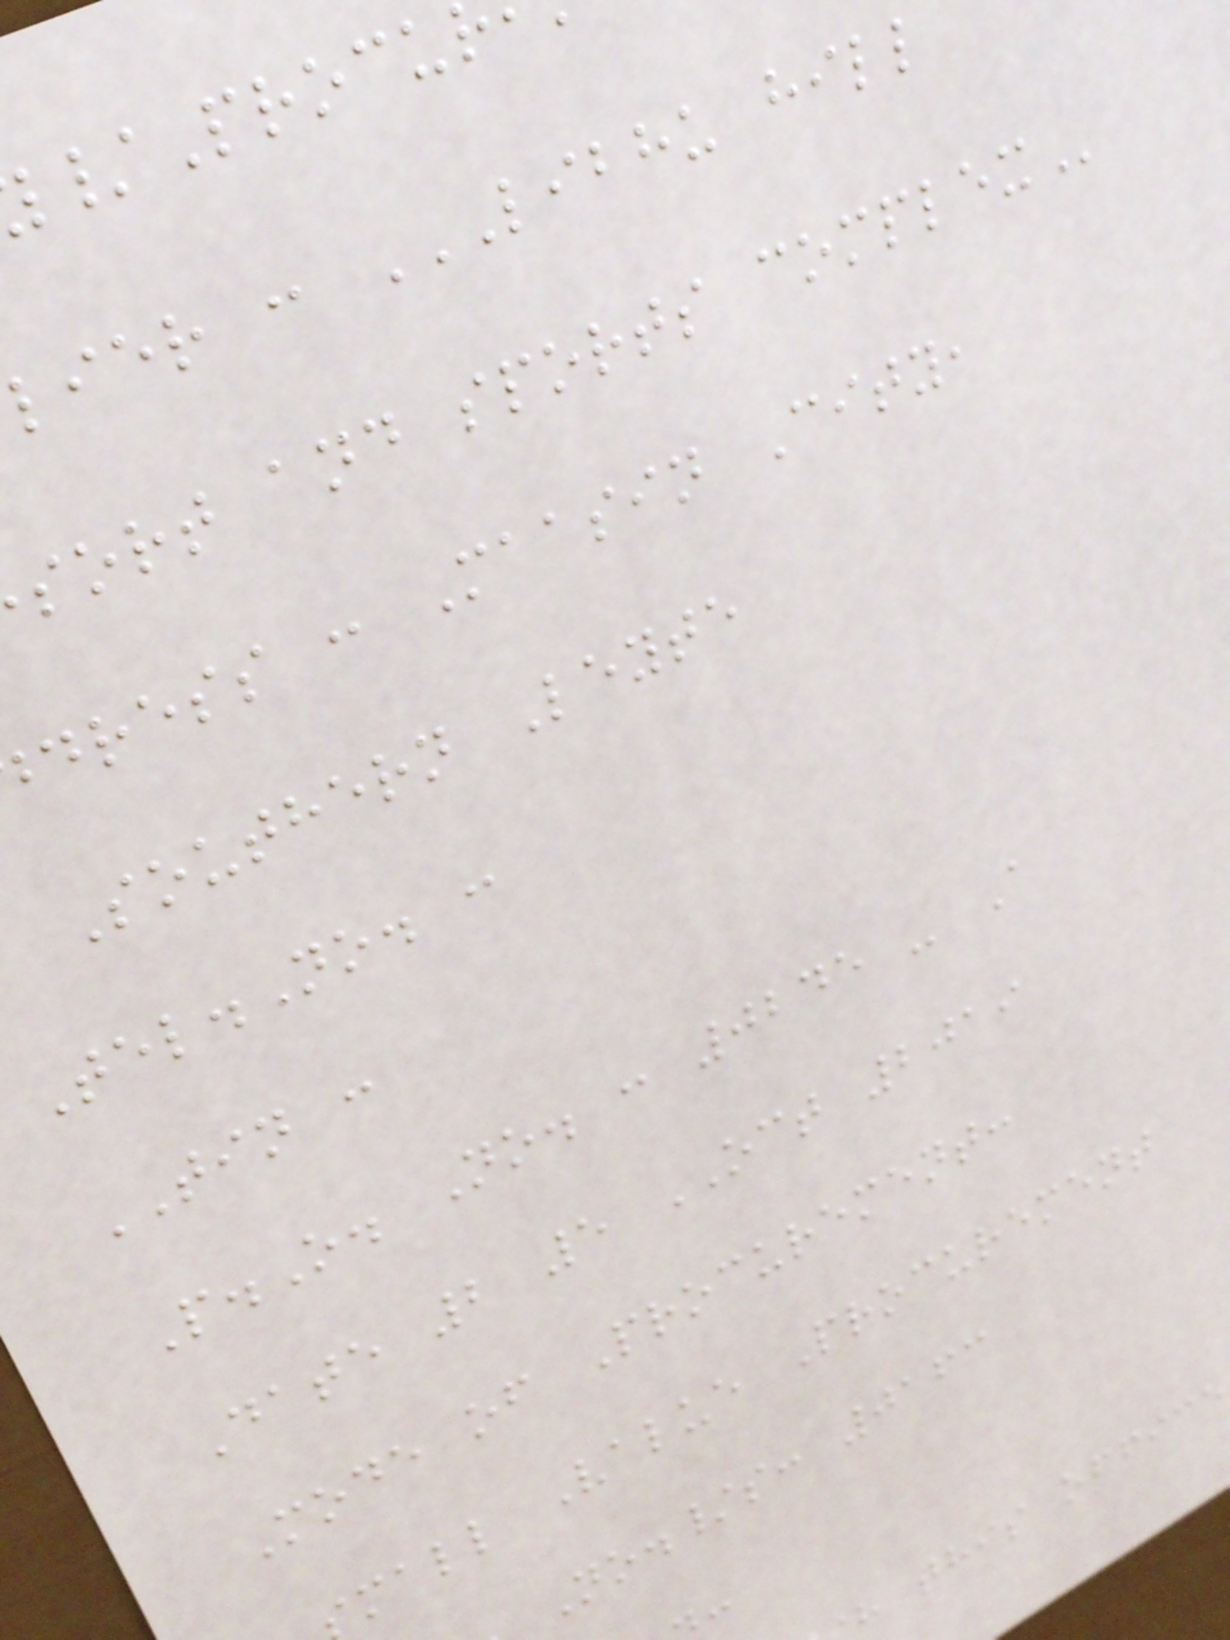sort and sports
dress : Maasin City,
Southern Leyte
Tel.No. :
TIN :
P.O. No. : 0245 - A
Date 2 5 OCT 2019
Mode of Procurement:
mall Value Procurement
No./s: 0163
h this office
